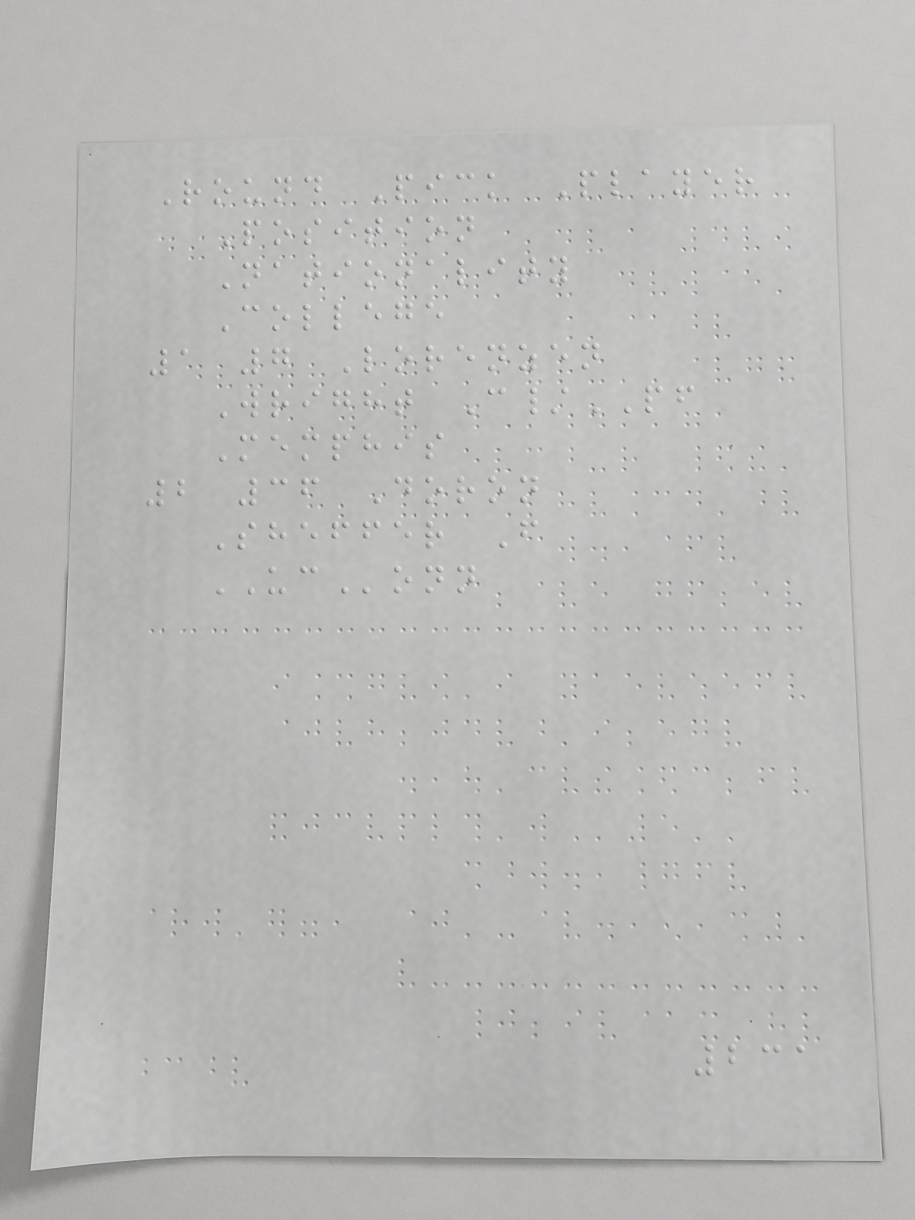Round Pick Player
Position
Nationality
College
1 7 Lorenzen
Wright C/PF
Memphis
2 36 Doron
Sheffer F
UConn
231
